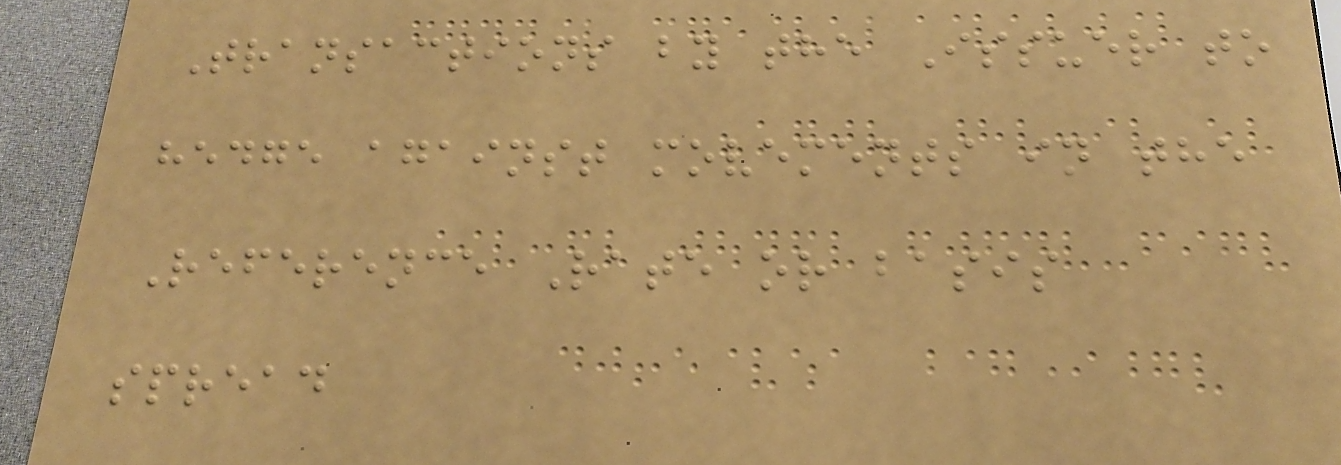Transactions by the Issuer to
hedge against movements in the
Reference Rate or basis
spread
